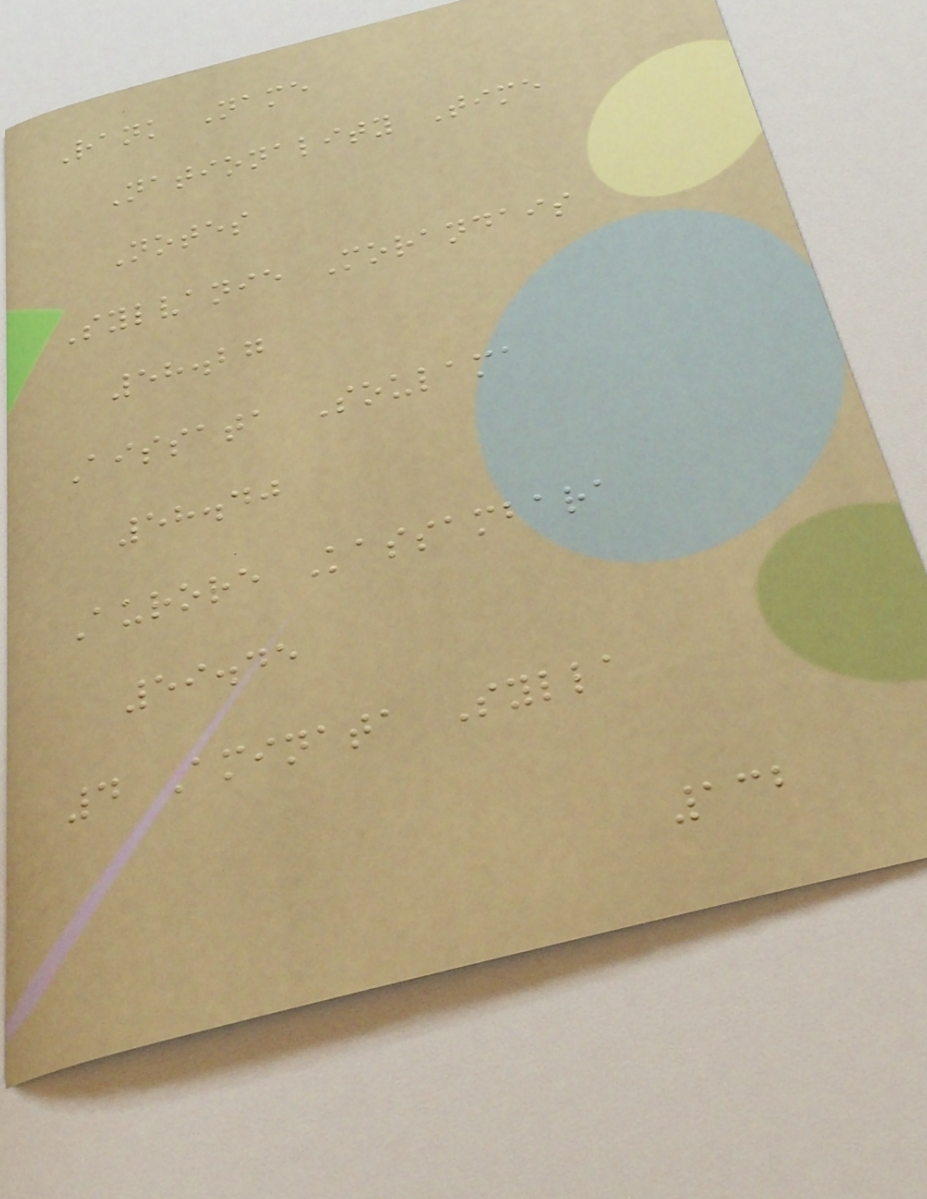Rank Name
Nationality Time
Notes
Sylvanie Morandais
58.27
Aissata Soulama
58.40
Aurore Kassambara
59.45
4 Aminata Sylla
132
